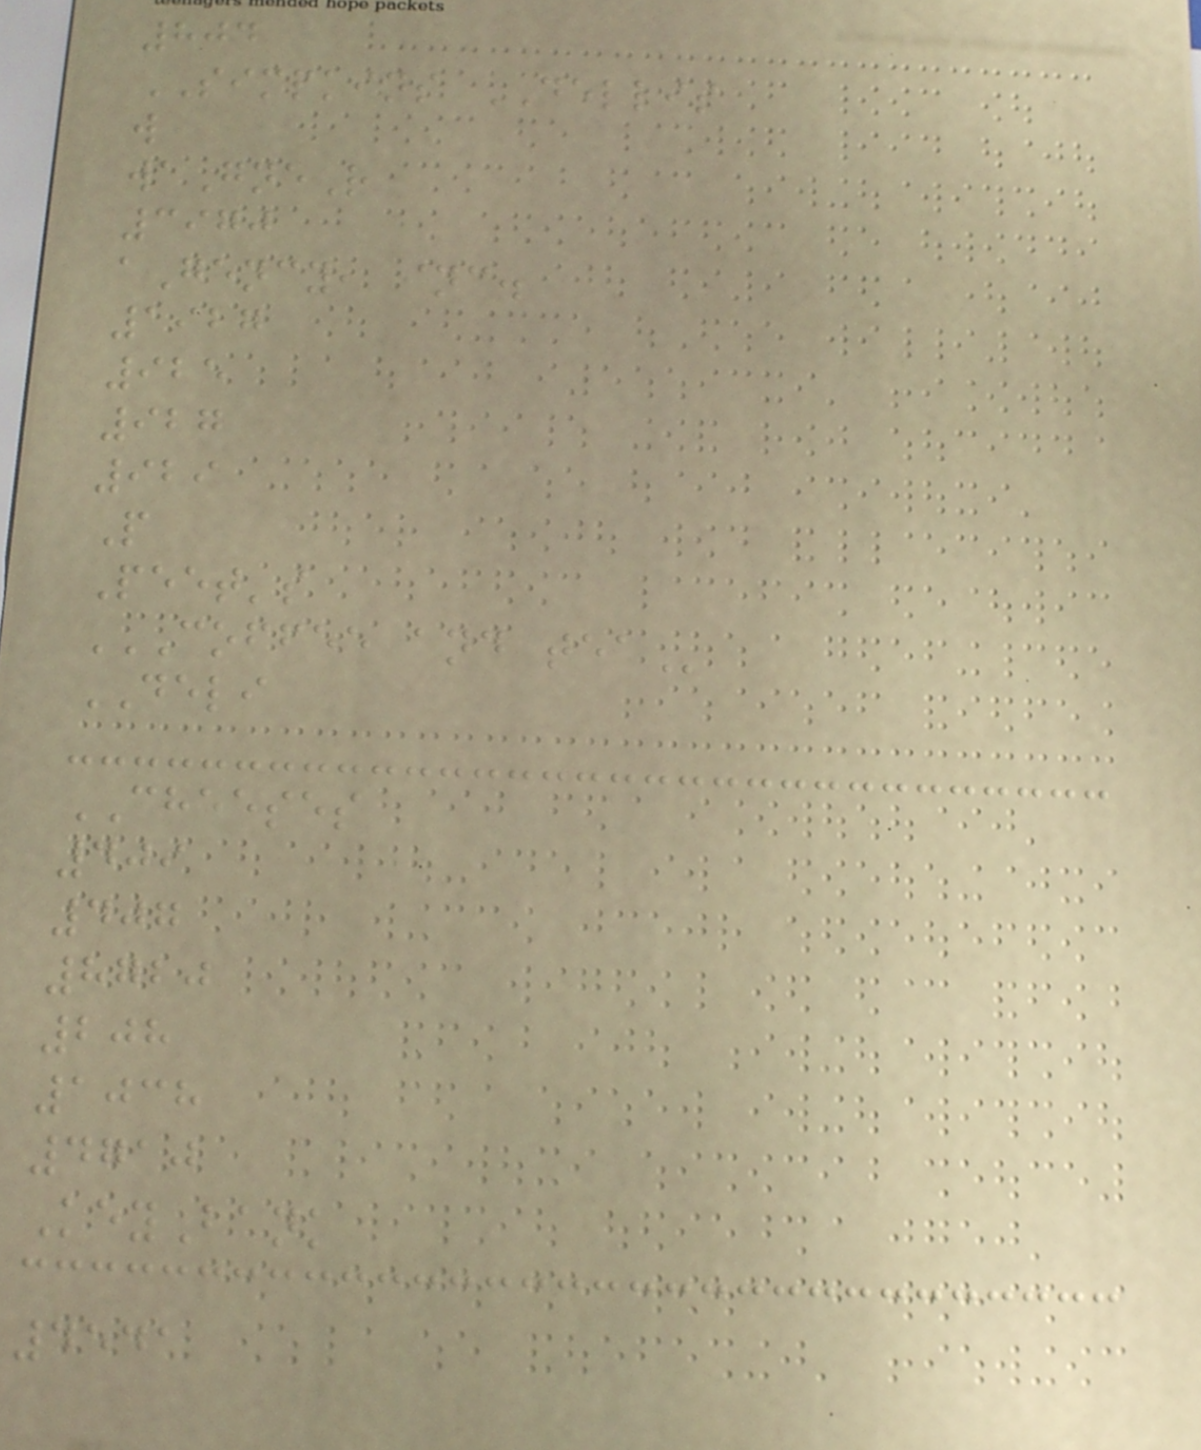804
SIMPKINS DELLIS
w
waGneR
3970
aGency, inc.
1927
925
927
929
P
Peet's
COFFEE AND TEA
DELI
CHEESES
409
407
8720
208
1038
4710
KeyBank
4541
